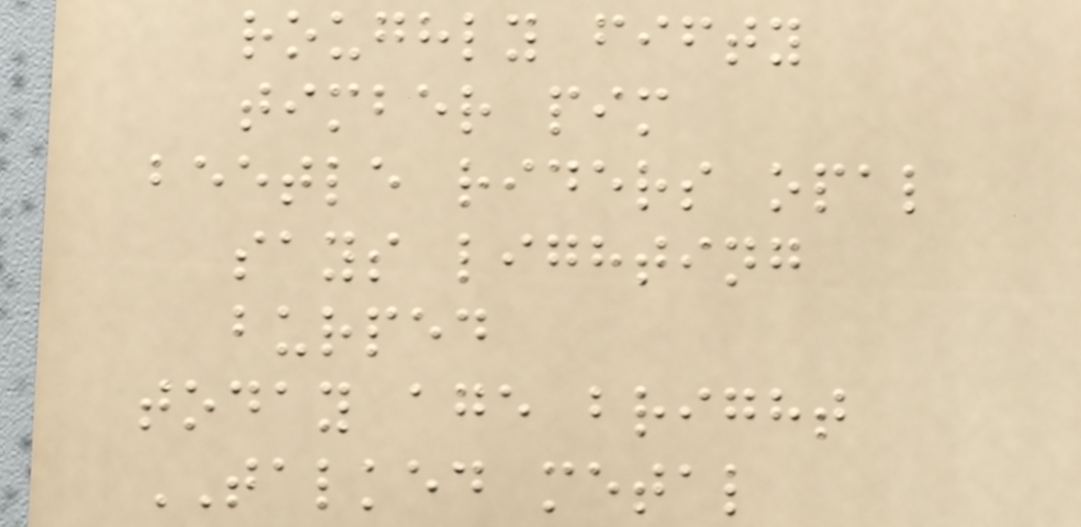roughly fifty
timber pim
beetle riders opal
says lighting
burped
today age bright
TALKED metal
